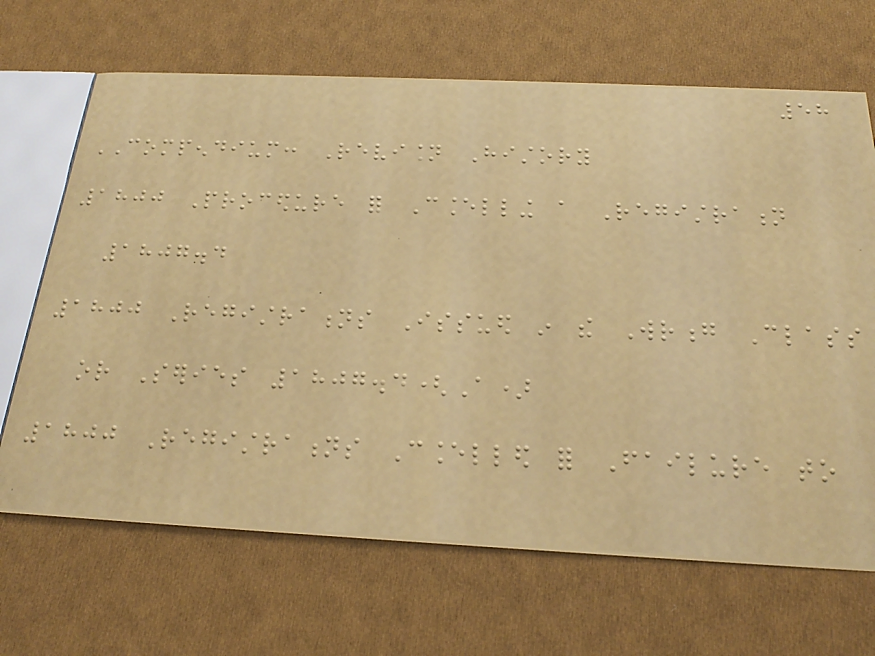58
COMPENDIUM: Revision History
1800 Procedure for Cancelling a Registration
1807.4
1800 Registrations Issued in the Wrong Class
or Series 1807.4(A)
1800 Registrations Cancelled for Failure to
